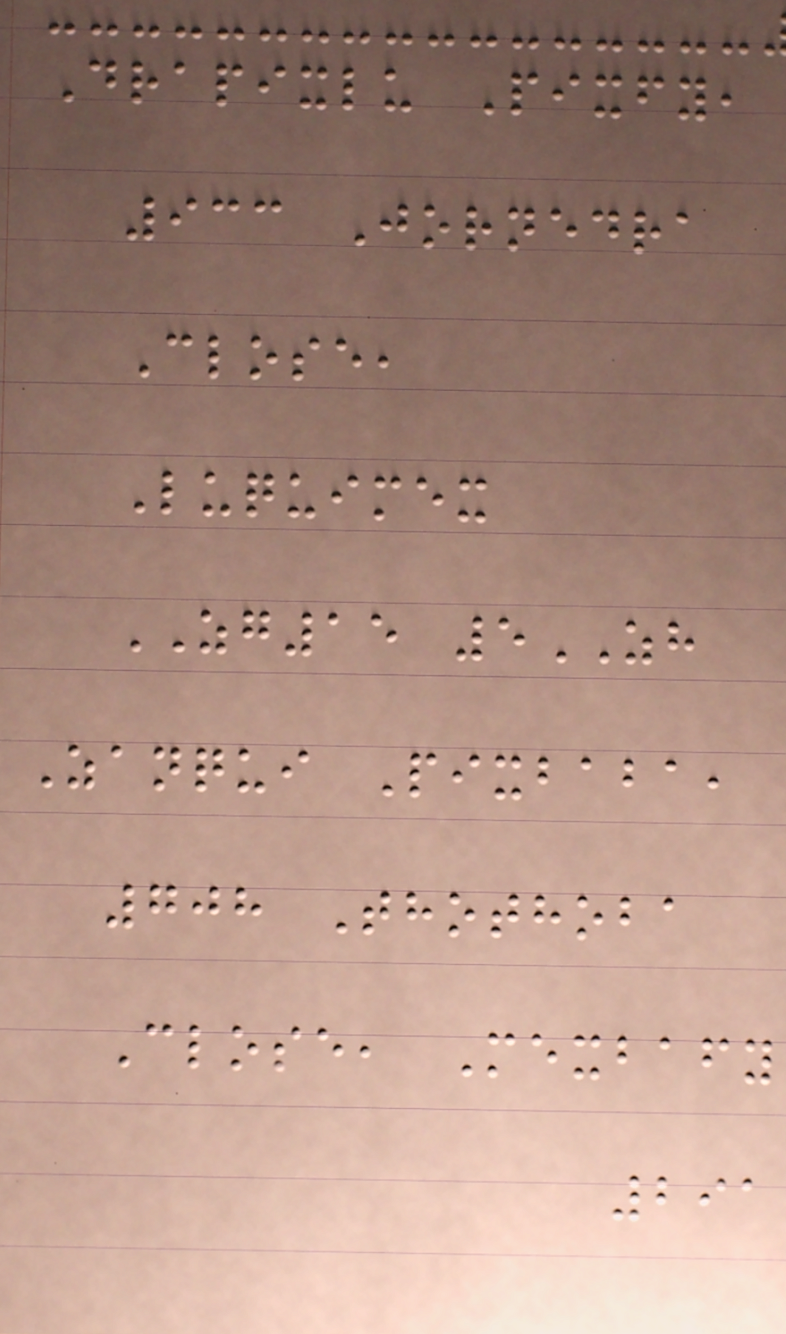Drapixlu Pixfy,
933 Jornedra
Close,
Luquimex
ZG15 5ZH
Zanqui Pixbaba,
708 Thothoba
Close, Mexbafy
291
